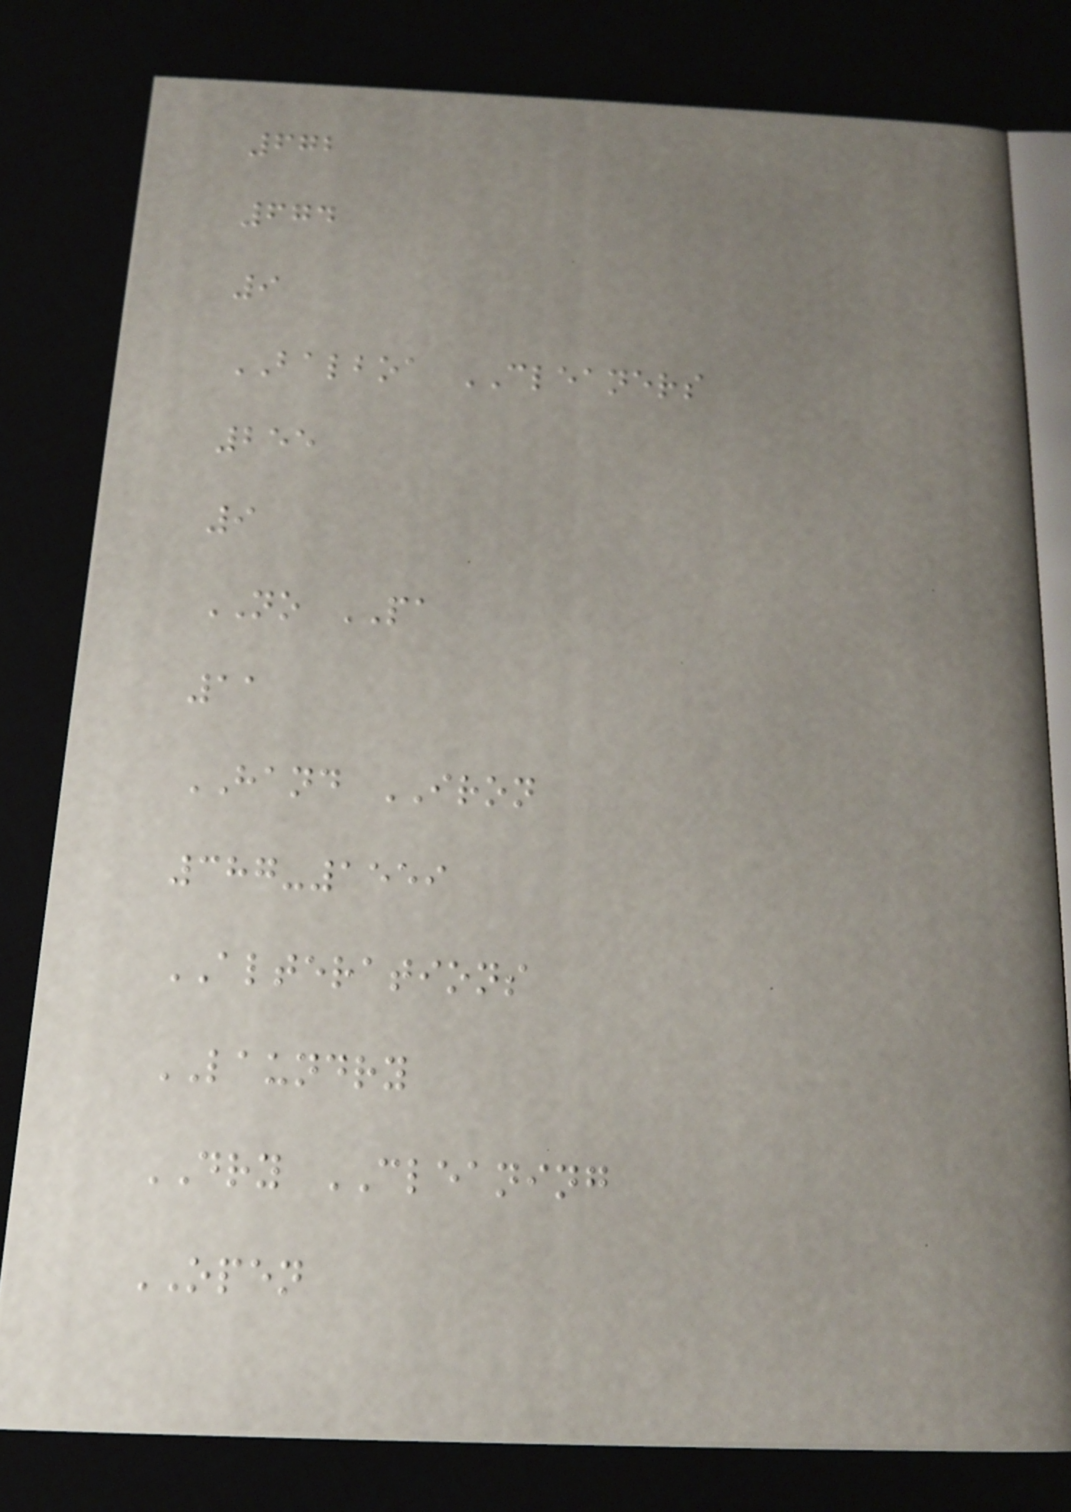672
674
9
BALBOA CLEANERS
255
9
NO PA
11
HAND IRON
387-1559
ALTERATIONS
LAUNDRY
DRY CLEANING
OPEN
